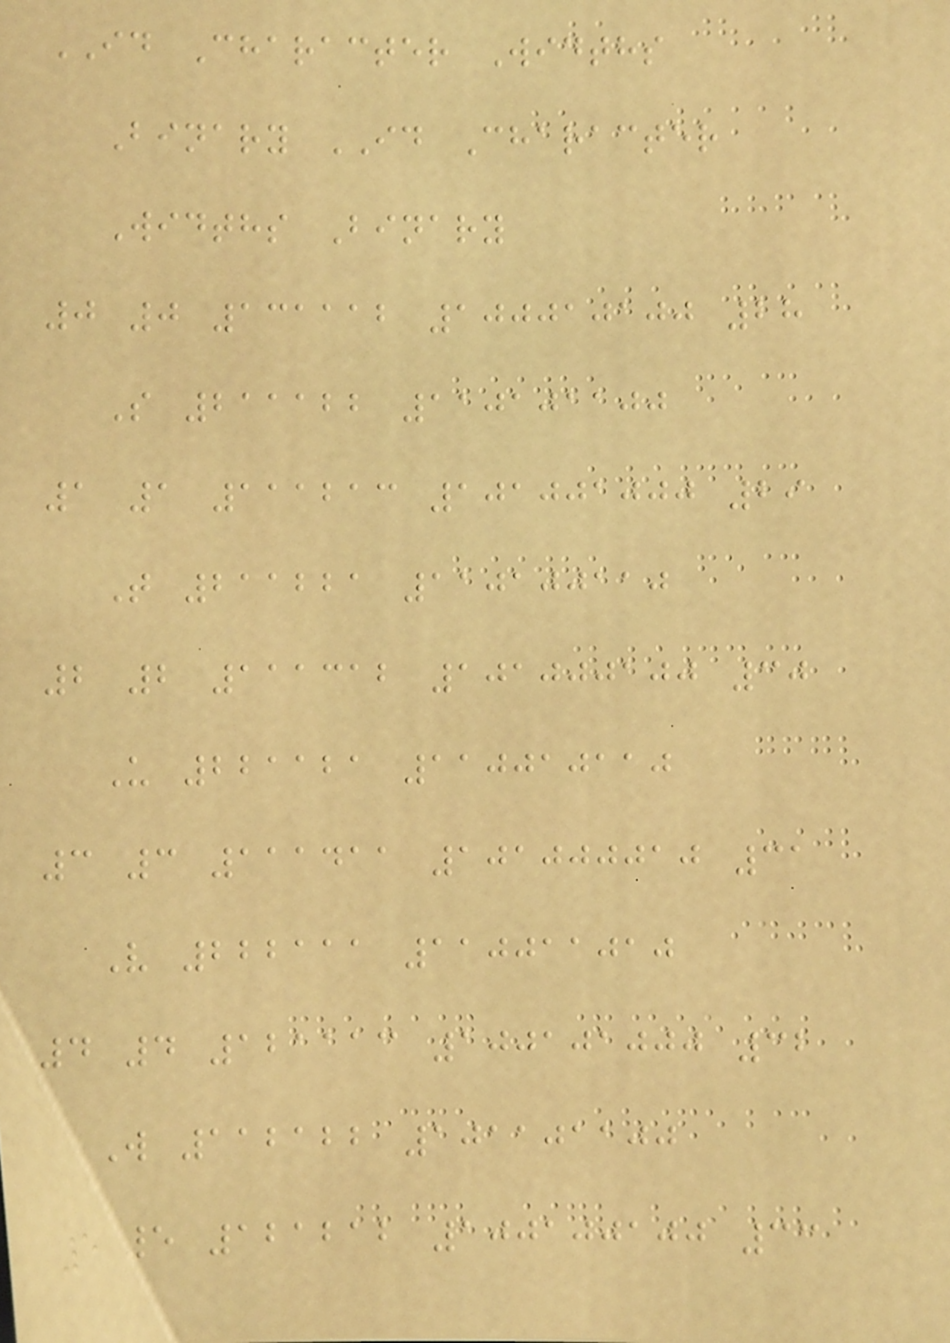ID Character Widths
Binary ID Character
Widths Binary
0 0 131112 100010100 28
S 211122 110101100
1 1 111213 101001000 29
T 211221 110100110
2 2 111312 101000100 30
U 221121 110010110
3 3 111411 101000010 31
V 222111 110011010
4 4 121113 100101000 32
W 112122 101101100
5 5 121212 100100100 33
